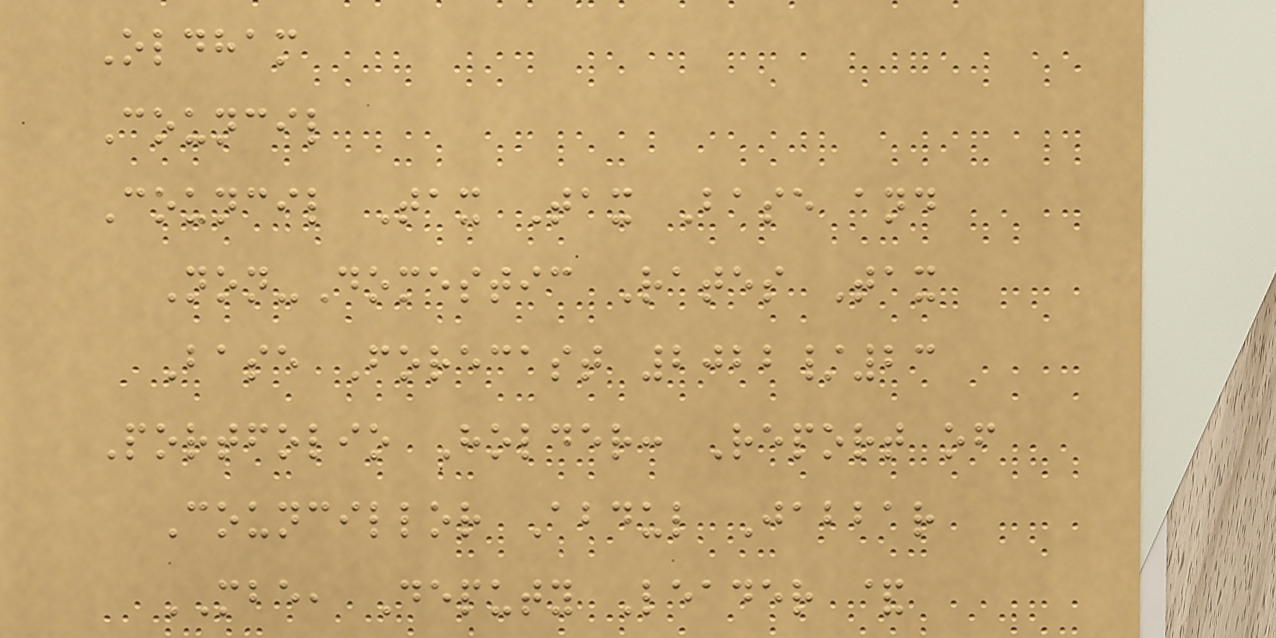Oldham
Council
Council Tax Tax Base and
Non-Domestic Rates Tax
Base Forecast 2022/23
Portfolio Holder: Report of
Councillor Abdul Jabbar
MBE, Deputy Leader &
